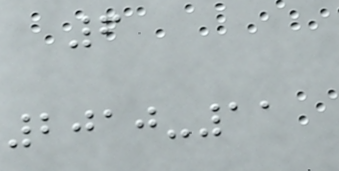6
2010-11
